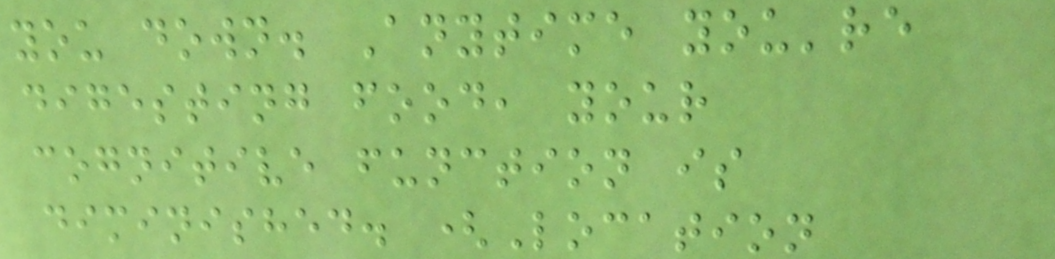you down. Anytime you're
digesting food, your
cognitive function is
diminished. (Location
